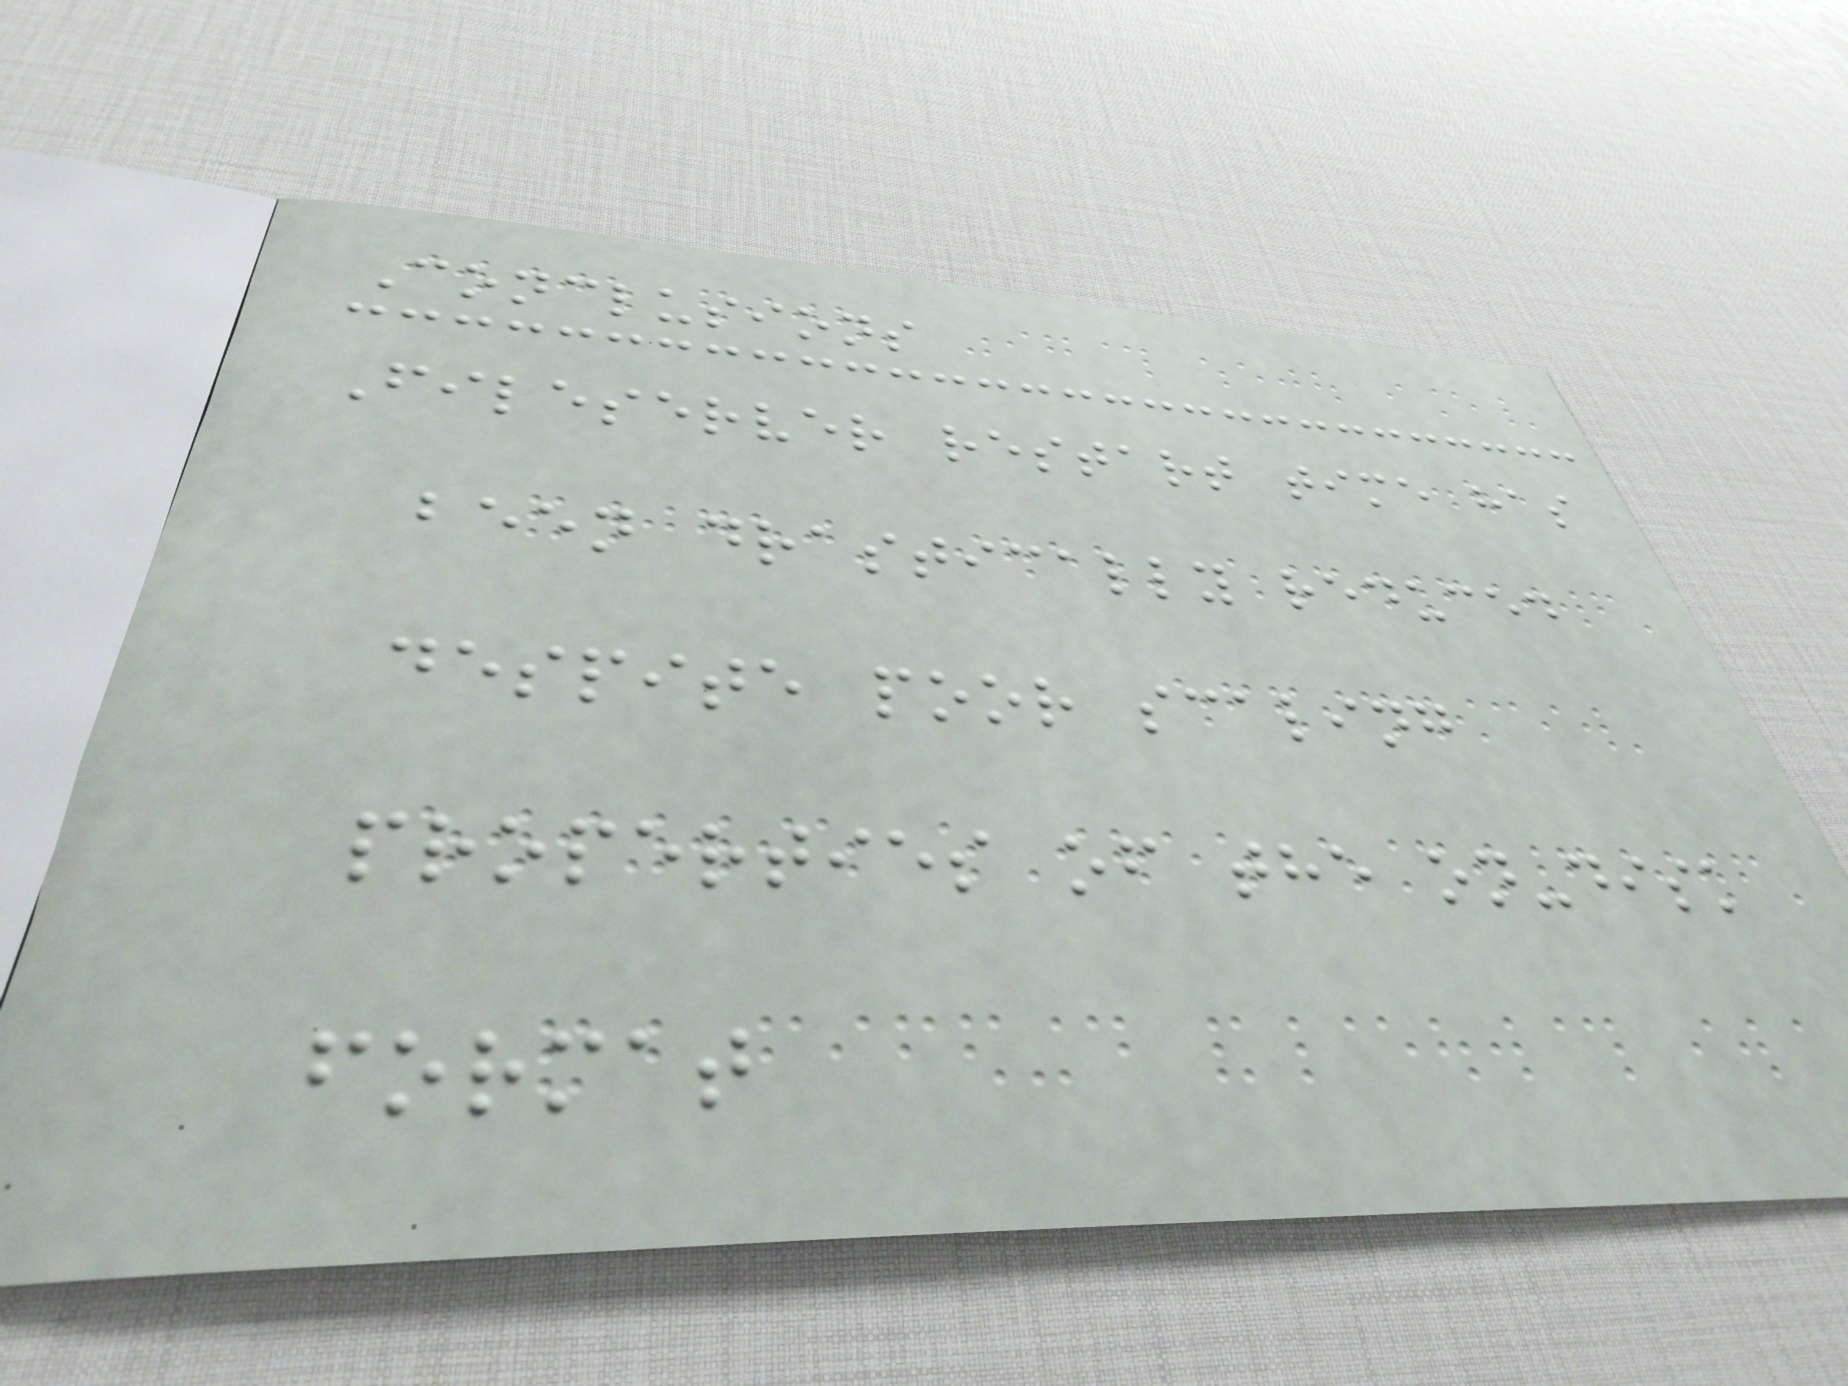Conclusions
Fileserver restart time has
been drastically reduced
despite poor scaling
properties of the on-disk
format
